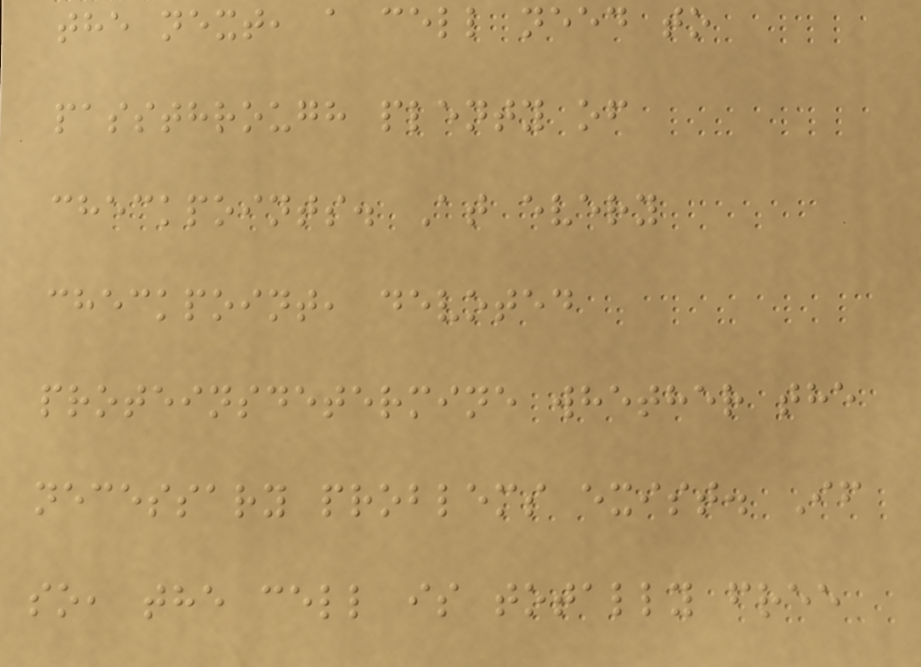the next, a cell need to
passthrough plenty of
checkpoints. At every
checkpoint, devoted
proteinsdetermine whether the
necessary problems exist. If
so, the cell is totally free
